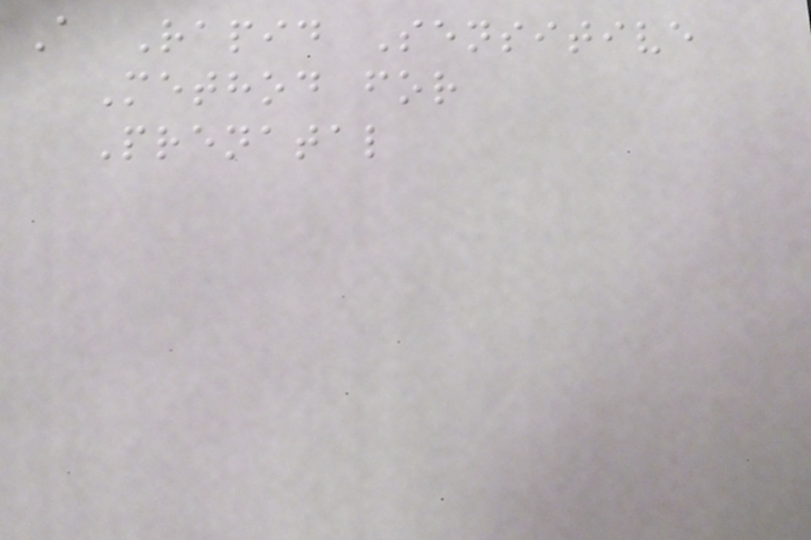A Rapid Sensitive
Method for
Prenatal
